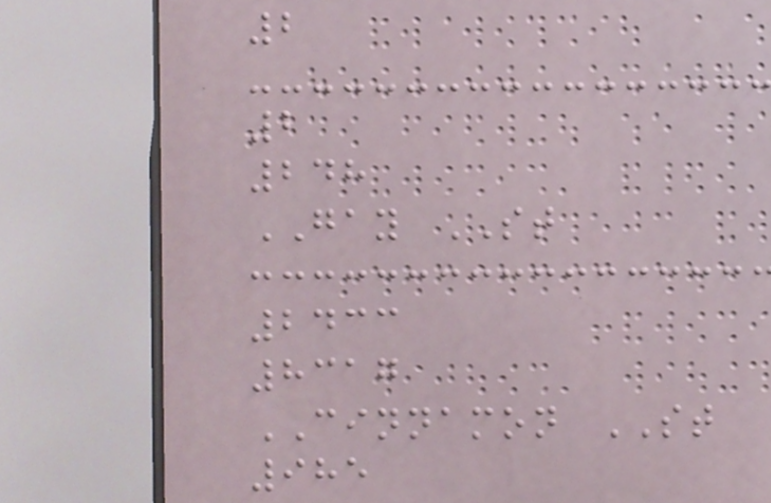2
2
248
GAY ST
2433
8317
CINNAMON ST
985
